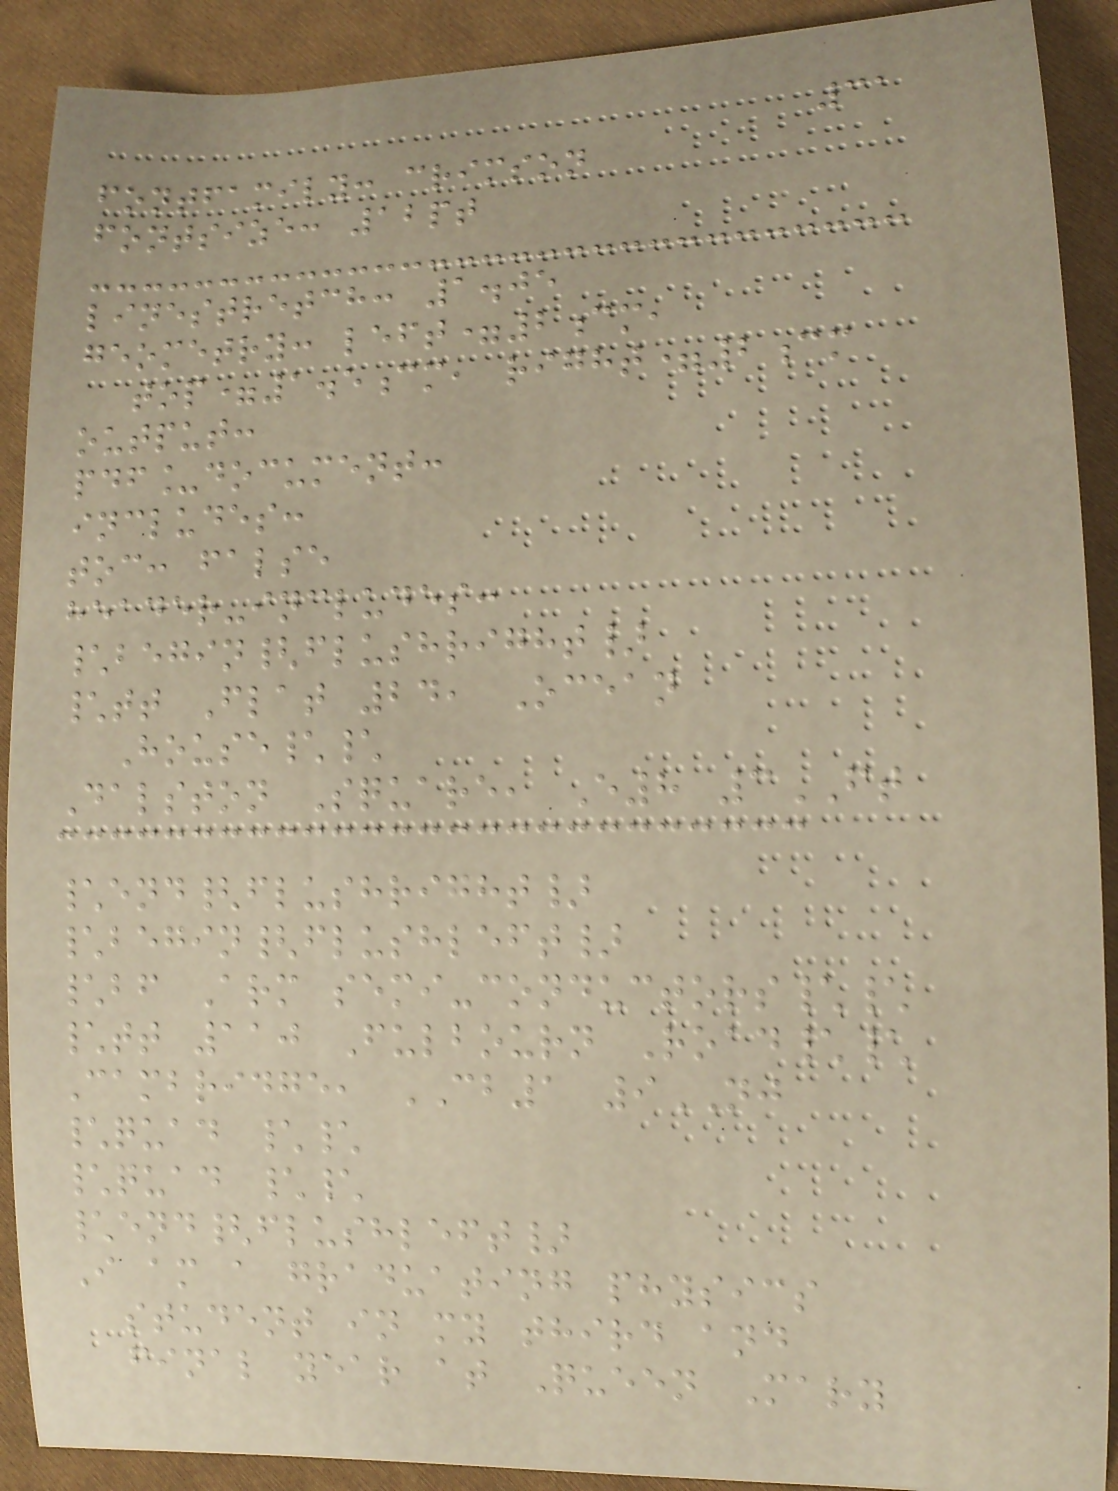31
fontfamily: crimson
fontsize: 12pt
linestretch: 1.05
geometry: left=2cm,
top=1.5cm, right=2cm
output:
pdf_document:
includes:
toc: false
header-includes:
\begin{flushright}
\tt Flat 24, Ocean
House\\
Dalston Square, E8 3FT
\end{flushright}
\begin{flushleft}
\bf Arm semi-conductors\\
\tt 110 Fulbourn Road\\
Cambridge, CB1 9NJ
\quad \\
\quad \\
\end{flushleft}
I am a graduating physics
student in my third and
final year at Queen Mary
